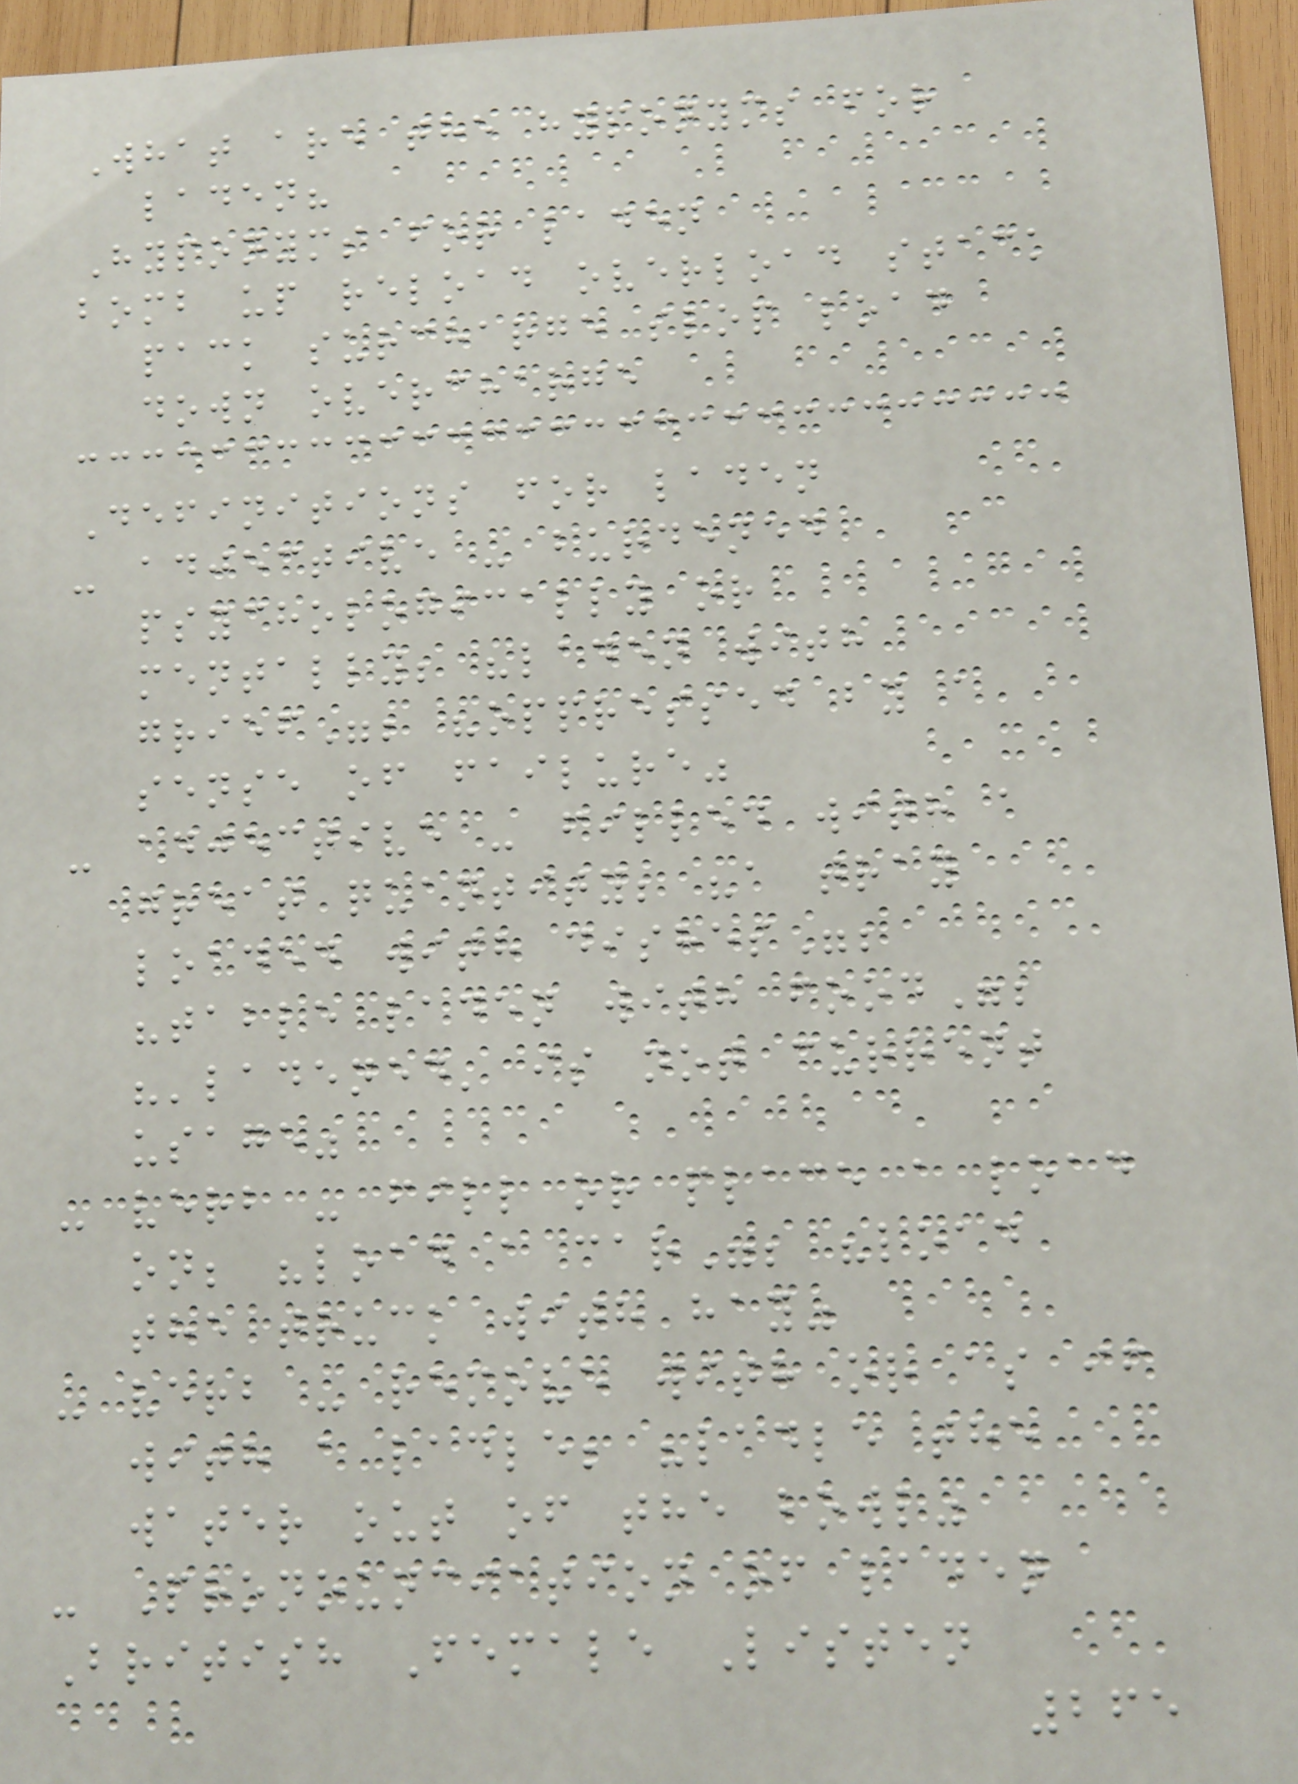What are the hyponyms for
laden?
Hyponyms for laden
bomb up reload overload stack
pack surcharge slop load
down overcharge
Definitions for laden
- adjective - burdened
psychologically or
mentally; "laden with
grief"; "oppressed by a
sense of failure"
- adjective - filled with a
great quantity; "a tray
loaded with dishes";
"table laden with food";
"'ladened' is not current
usage"
- verb - fill or place a load
on; "load a car"; "load
the truck with hay"
- verb - remove with or as if
with a ladle; "ladle the
water out of the bowl"
- Pronounciation of laden
British Female Listen
265
